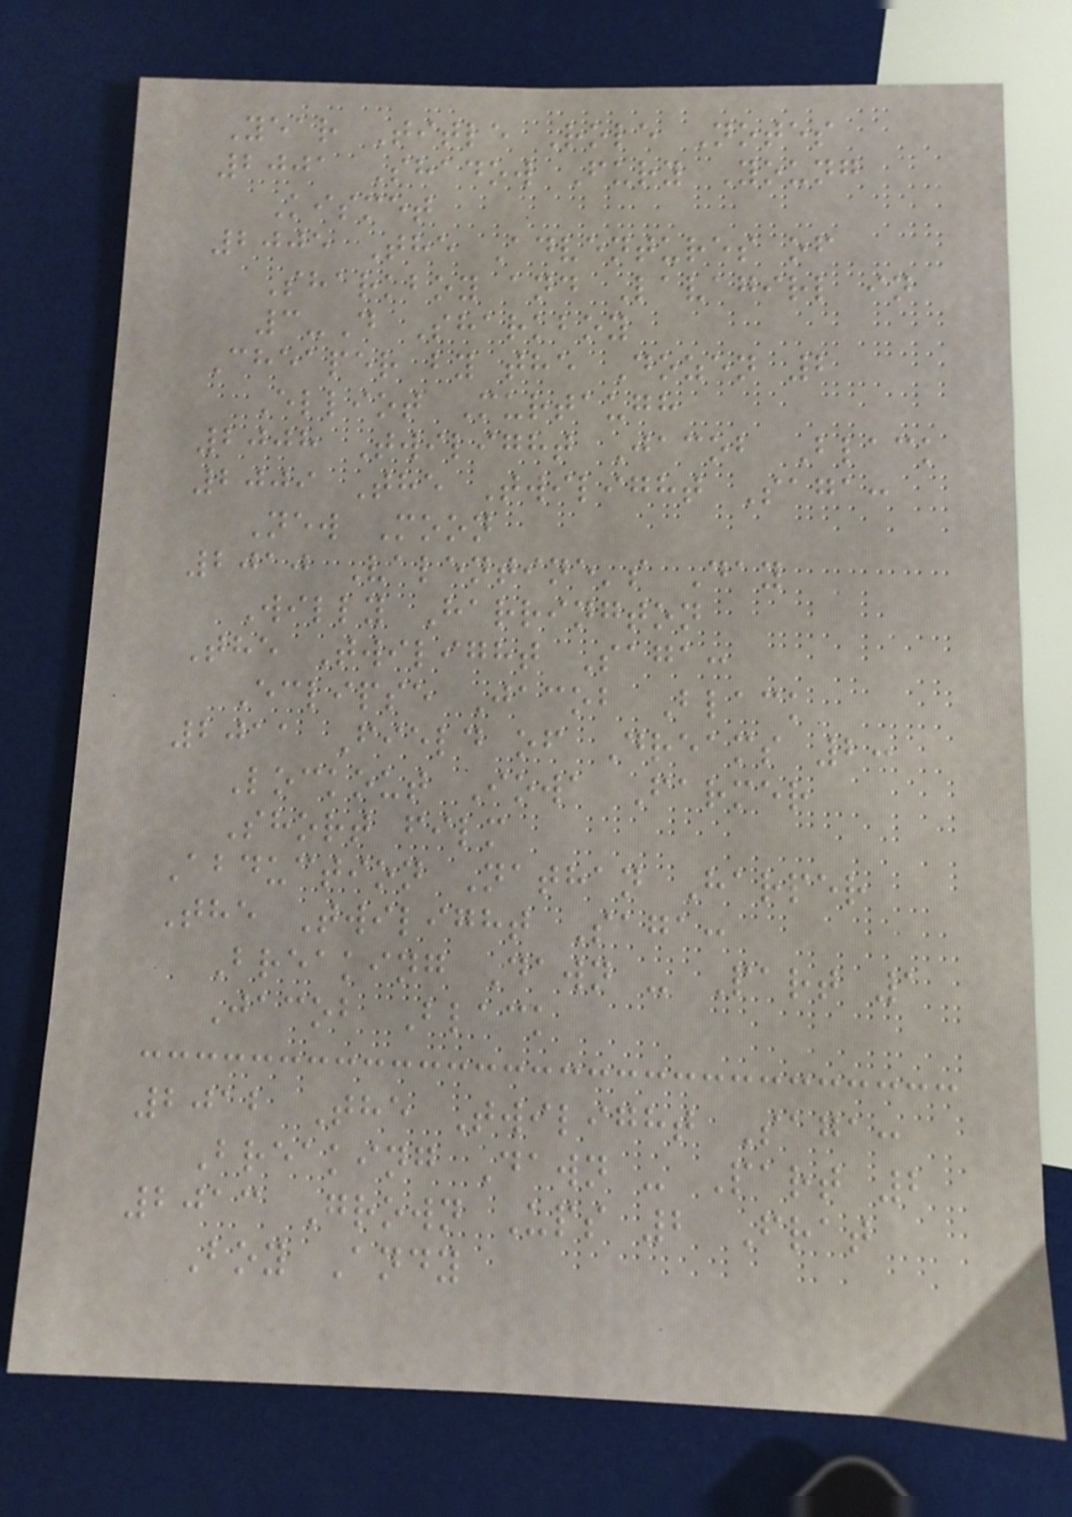Year Title Role Notes
2001 Shadow Fury Young
Kismet
2005 The Adventures of
Sharkboy and Lavagirl in
3-D Sharkboy
Cheaper by the Dozen 2
Elliot Murtaugh
2008 Twilight Jacob Black
2009 The Twilight Saga:
New Moon
2010 Valentine's Day
Willy Harrington
The Twilight Saga:
Eclipse Jacob Black
2011 Field of Dreams 2:
Lockout Iowa Farmer
Short film
Abduction Nathan Harper
The Twilight Saga:
Breaking Dawn - Part 1
Jacob Black
2012 The Twilight Saga:
Breaking Dawn - Part 2
2013 Grown Ups 2 Frat
Boy Andy
